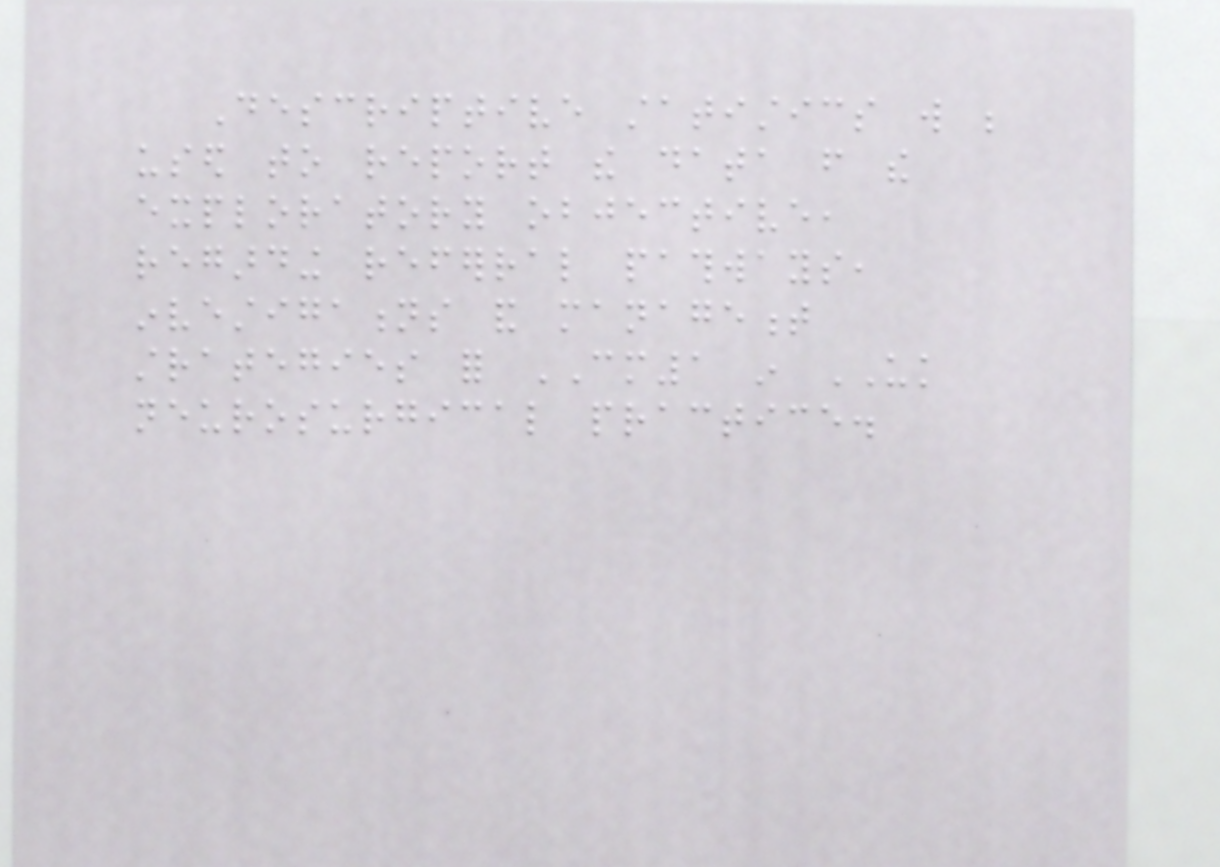Descriptive statistics will be
used to report the data from the
exploratory objective,
regarding referral pathways,
investigations and management
strategies for CM1 in UK
neurosurgical practice.
